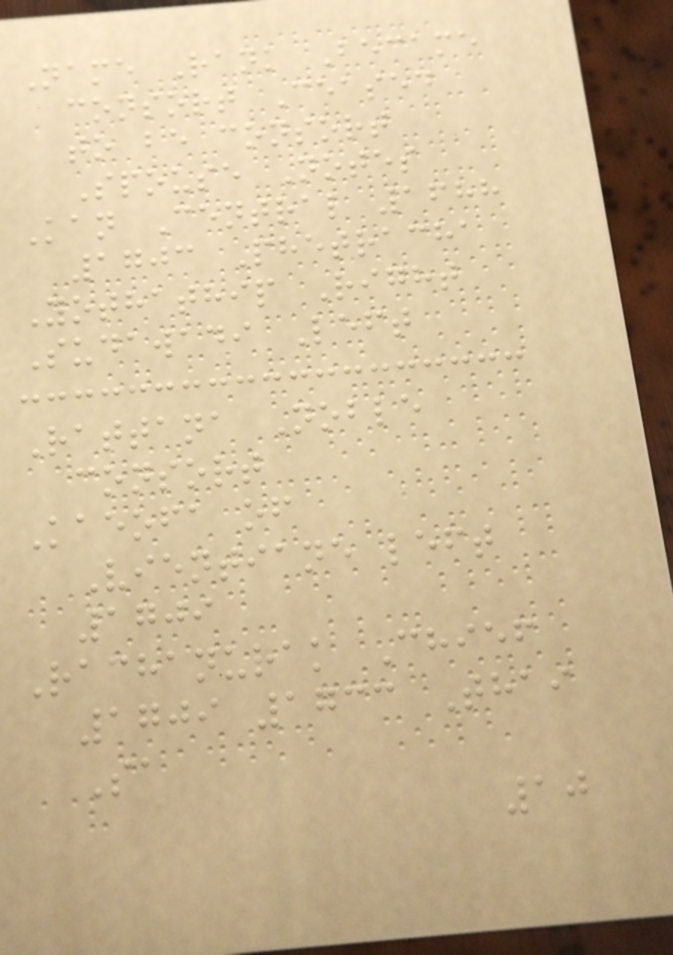Name Rank Became
consort Ceased
to be consort
Spouse Notes
Kan Central 1688
1703 Phetracha
Yothathip Right
Sudawadi Left
Rattana Noble
consort
Kaeofa of
Vientiane left
1709
Rachanurak Chief
1709 1733 Thai
Sa
10
